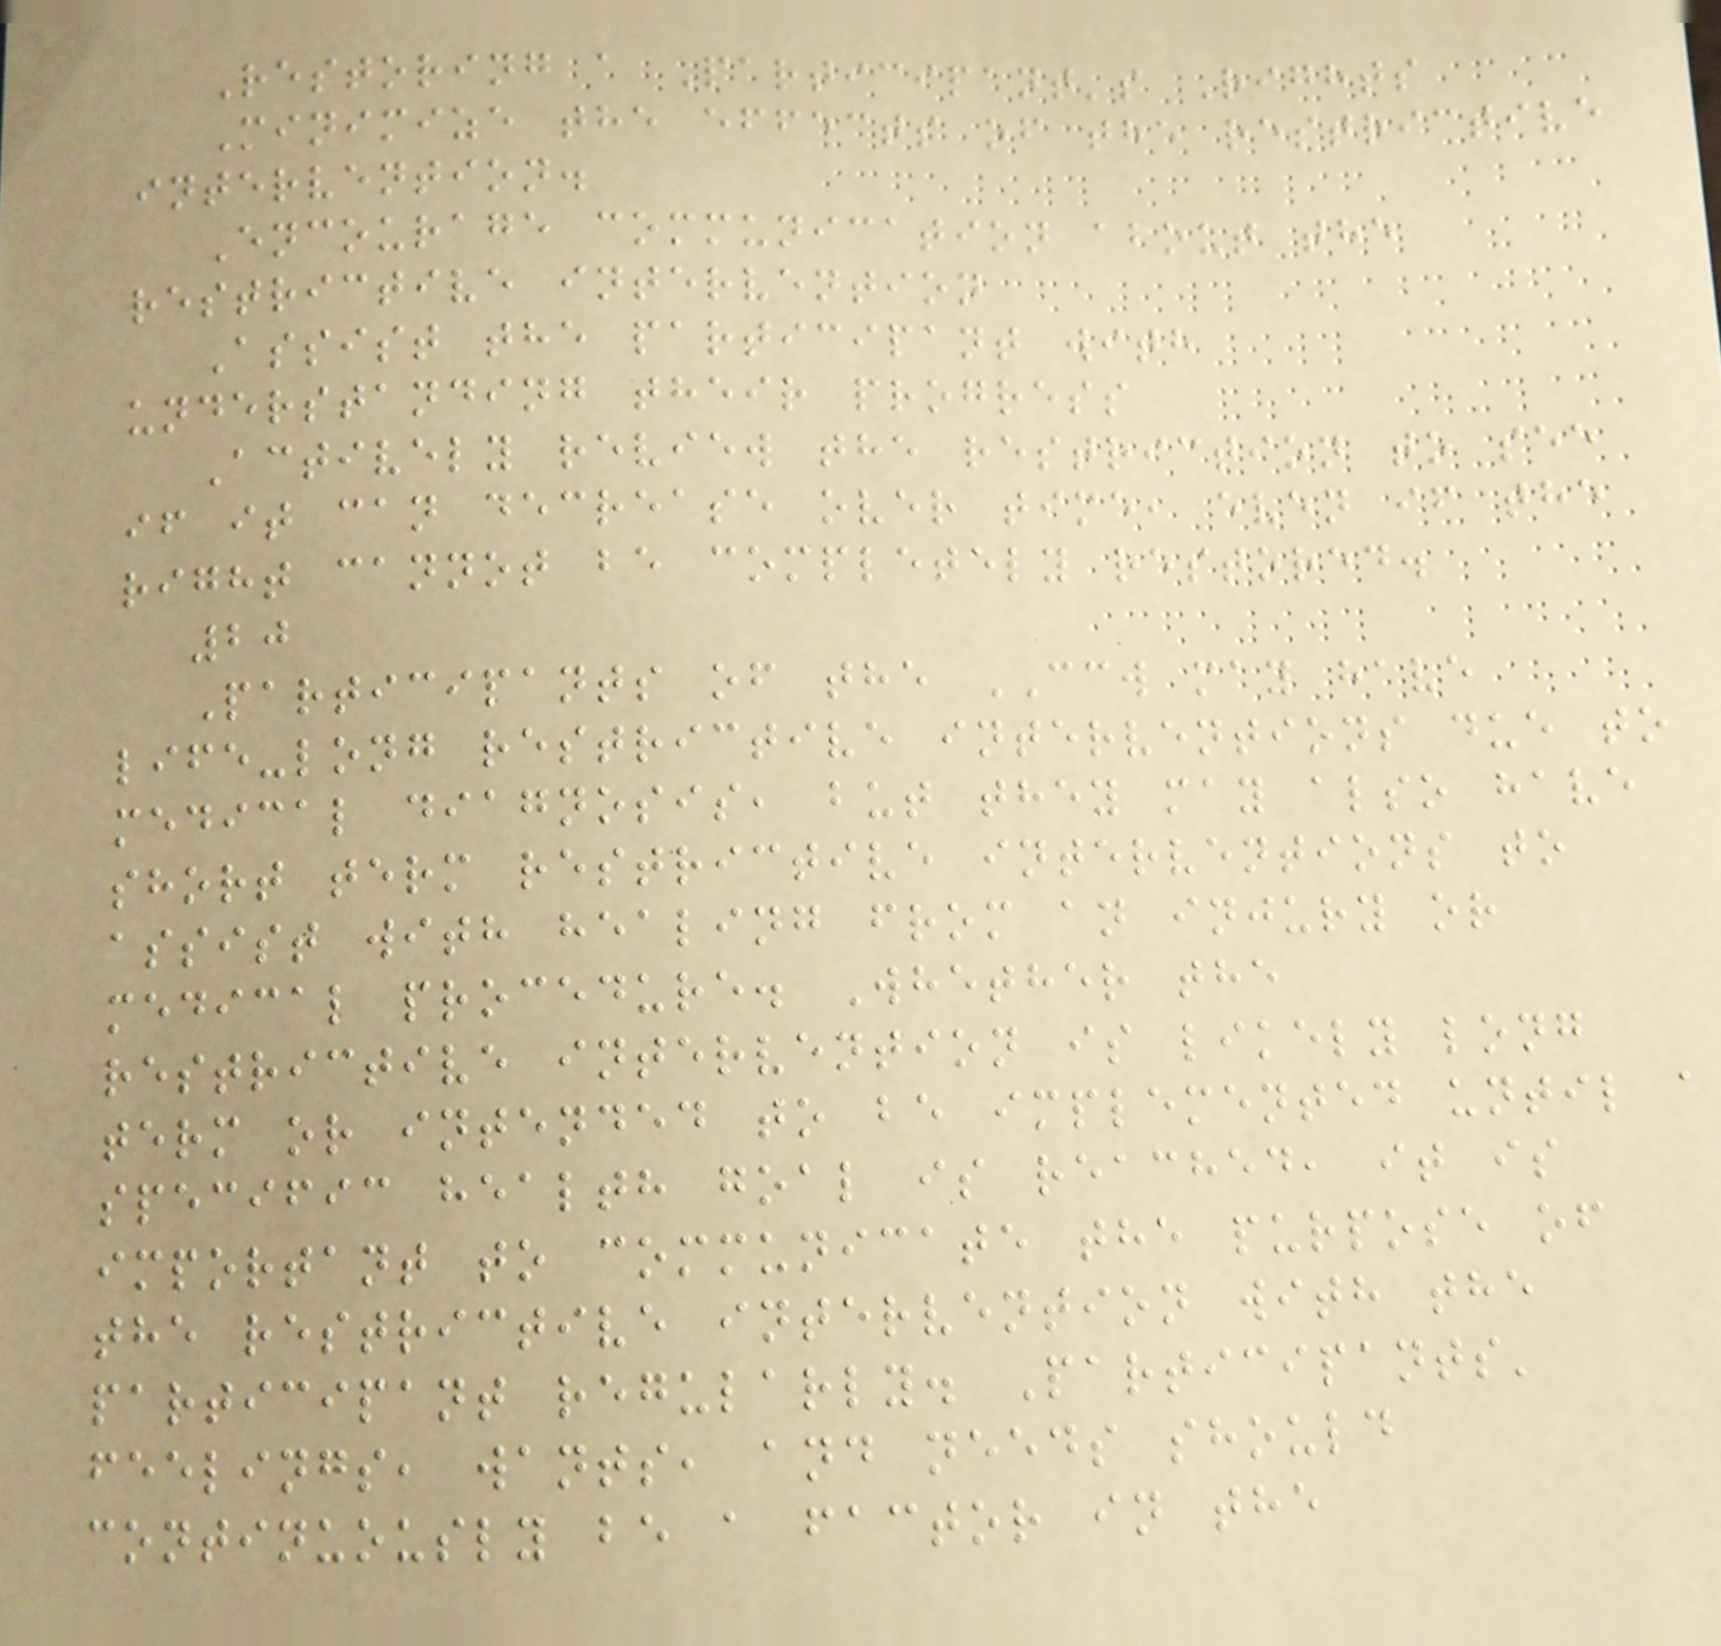Restoring a Participant's Rights
Minimize the effects of the restrictive
intervention.
Encourage communication about the
restrictive intervention
Assist the participant with
understanding their progress
Actively review the restriction to see
if it can decrease over time, even if the
right cannot be completely restored.
20
Participants of the CCW may have
life-long restrictive interventions due to
medical diagnosis, but they may also have
short term restrictive interventions to
assist with healing from an injury or
medical procedure. Whether the
restrictive intervention is likely long
term or intended to be implemented until a
specific health goal is reached, it is
important to communicate the purpose of
the restrictive intervention with the
participant regularly. Participants'
feelings, wants, and needs should
continuously be a factor in the
